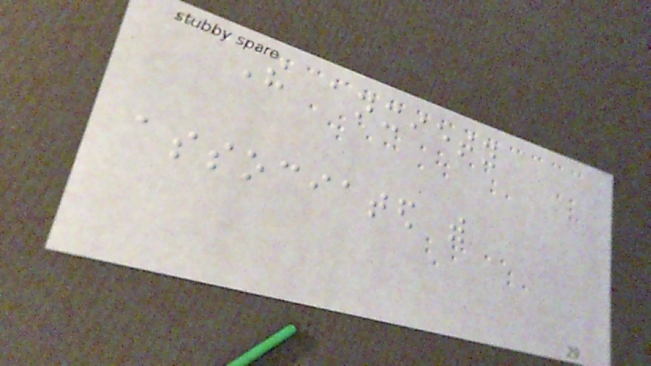The anxiety
associated with
